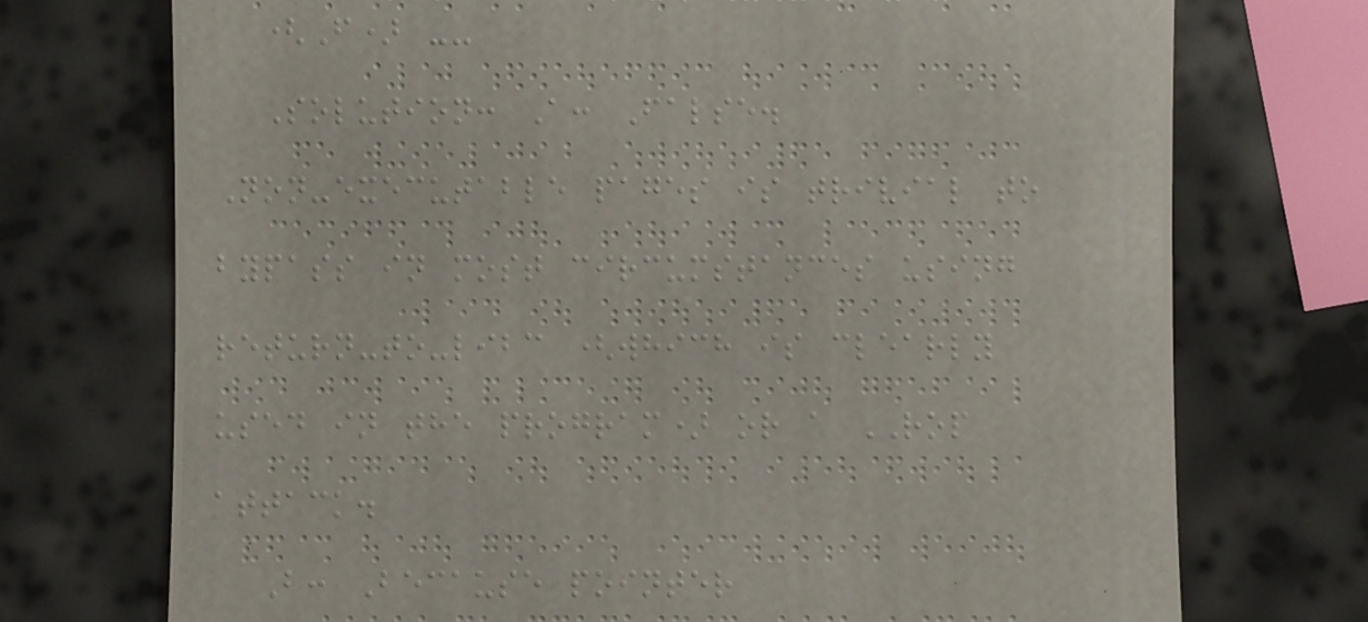(F) --
Solution: A: False.
Non-executable pages is trivial to
bypass in most circumstances using
return-to-libc (which is clearly
used in the program) or a ROP
attack.
B: Because pointer
